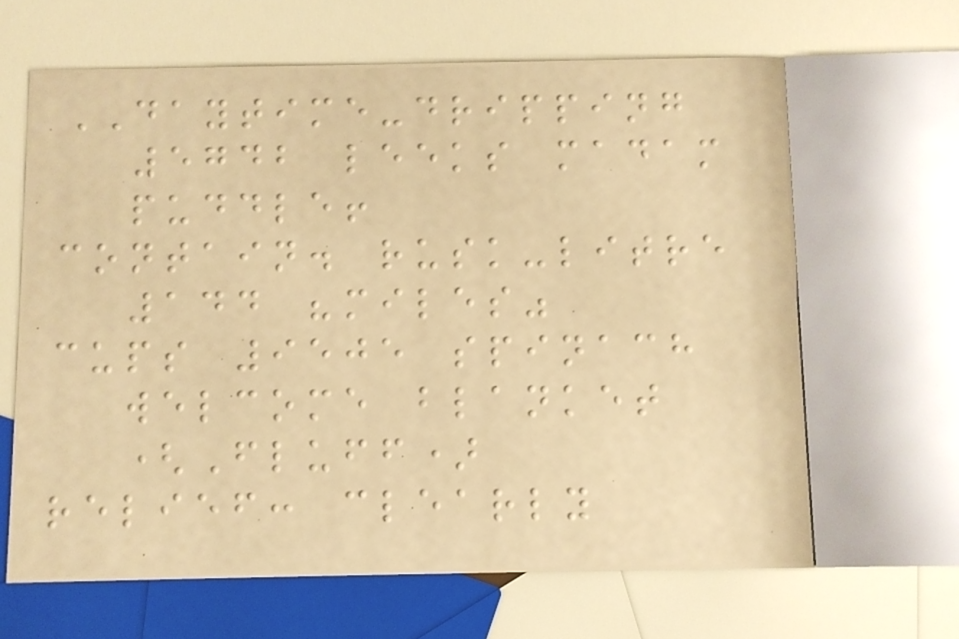DAYTIME-dripping
5742 leeks madam
puddle!
contain. rusk-litre
144 "miles"
cups 9505 spinach
welcome blanket
(Fluff)
relief: clearly
